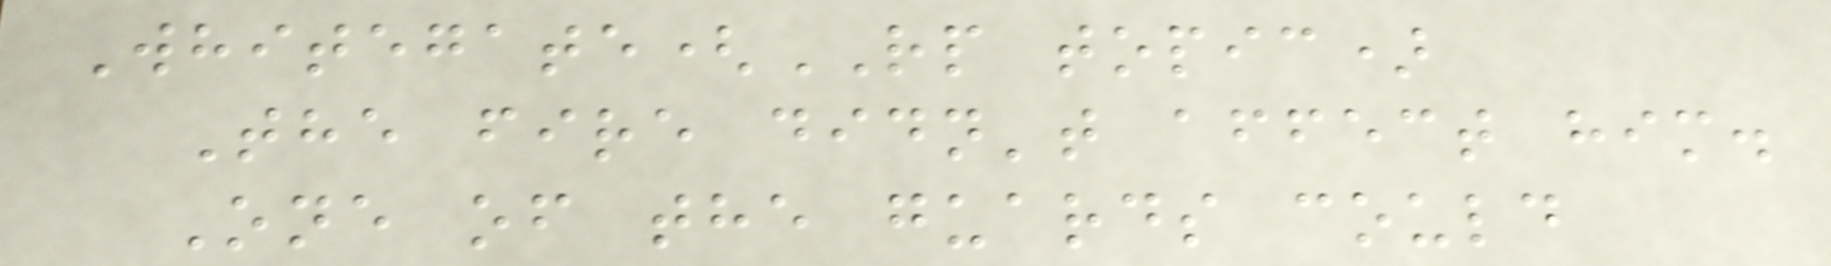Whitegate(RP topic)
The fire didn't affect him.
One of the guards could
